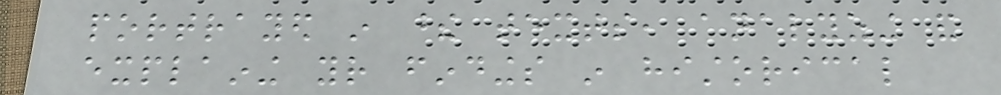portrayed in these texts, analyzing and
explaining your findings in historical
